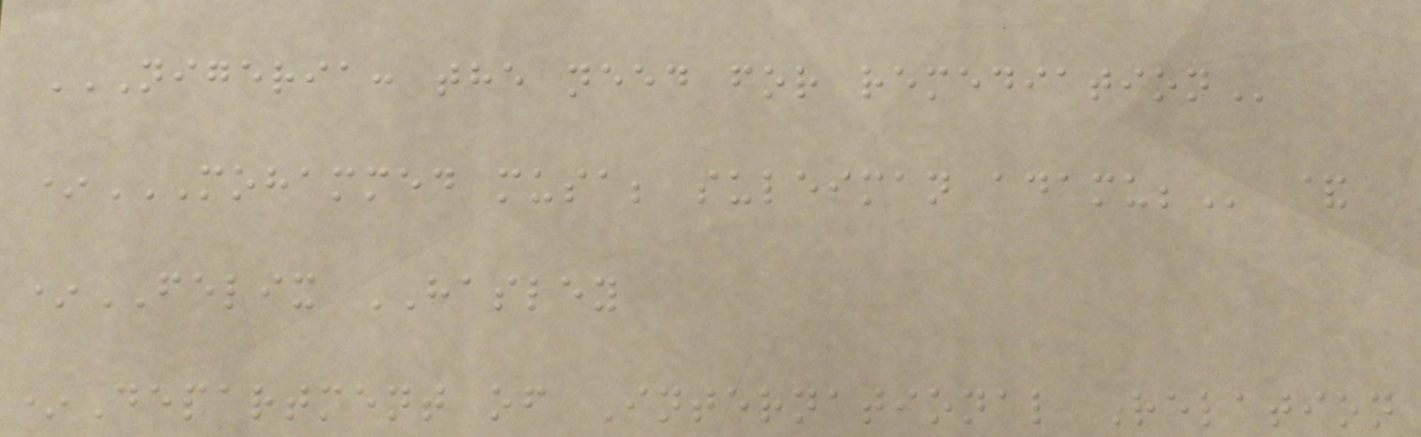NIGERIA: THE NEED FOR REMEDIATION
*MOHAMMED MUSA; SULEIMAN ADAMU; &
*FELIX HASLEY
*Department of International Relation
